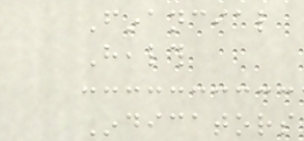Financial
Health
Indicators
